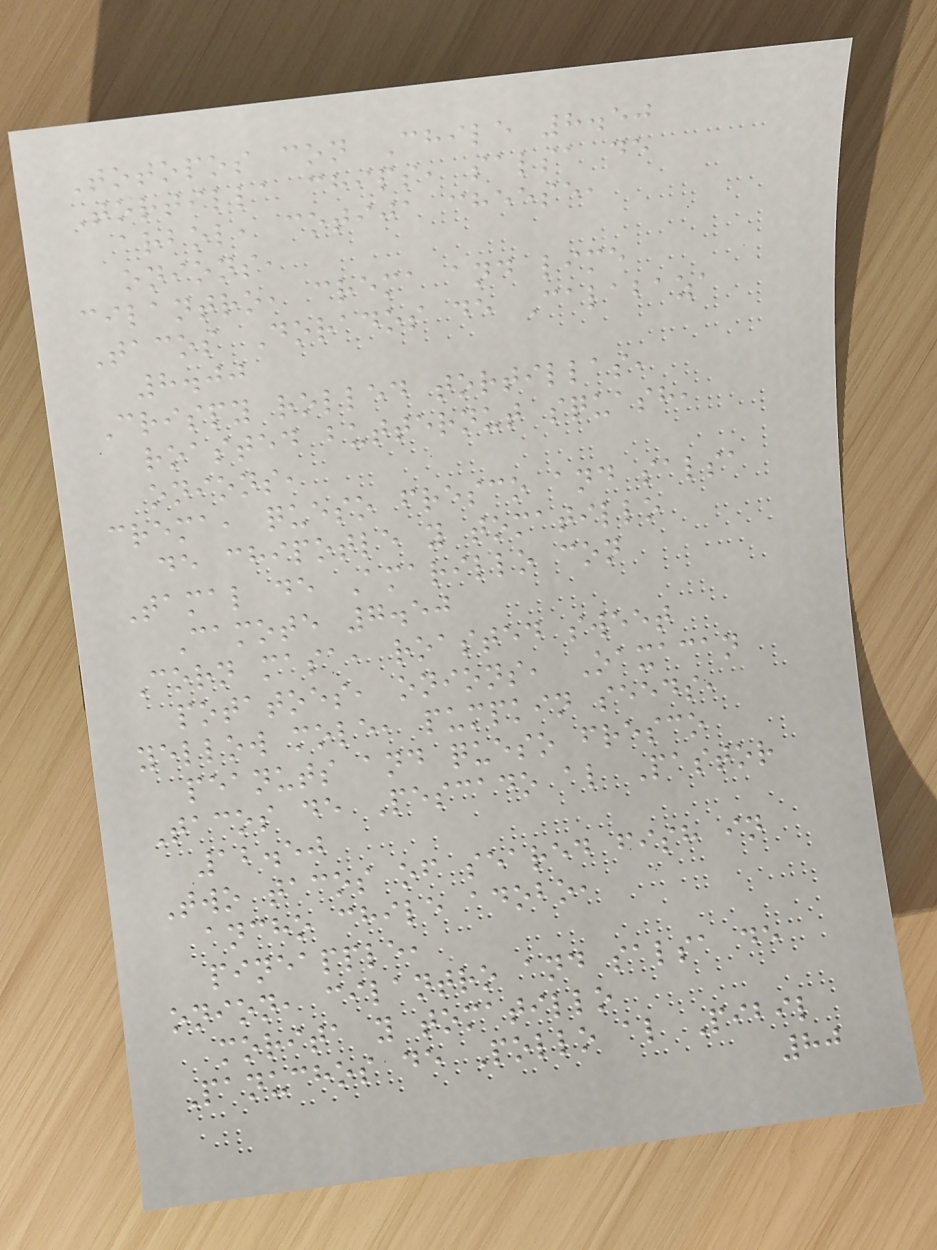Totopos con Chile 8.50
Tortilla chips, salsa de
arbol, cotija cheese,
onions,
cilantro, crema and lime
Tacos Dorados de Calabaza
8.00
Crispy rolled tortillas,
roasted butternut squash,
onions,
crema, queso fresco and salsa
de chipotle y tomatillo
Tamal de Amarillo con
Camote 7.50
Corn masa, roasted sweet
potatoes, onions, Oaxacan
yellow mole, pumpkin seeds,
peanuts and queso fresco
Tacos de Pescado al Pastor
12.50
Two tacos of seared fish in
ancho chile adobo,
pineapple,
onion, cilantro and salsa de
morita y tomatillo
Panuchos de Pollo al Pibil
80
